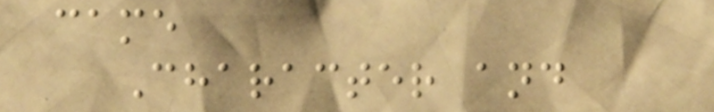came
Character and
